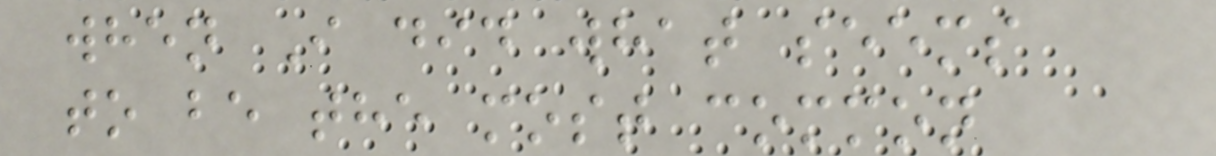when I did what seems
to be the most common
